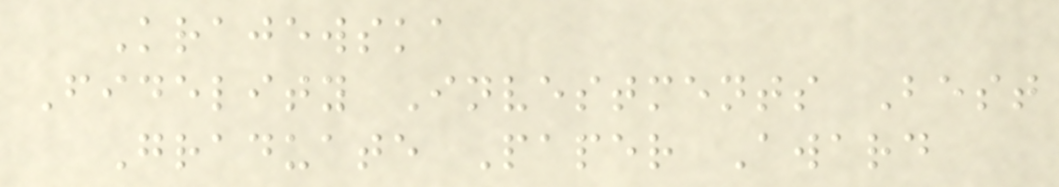Krajewska
Fidelity Investments Best
Graduate Paper Award
